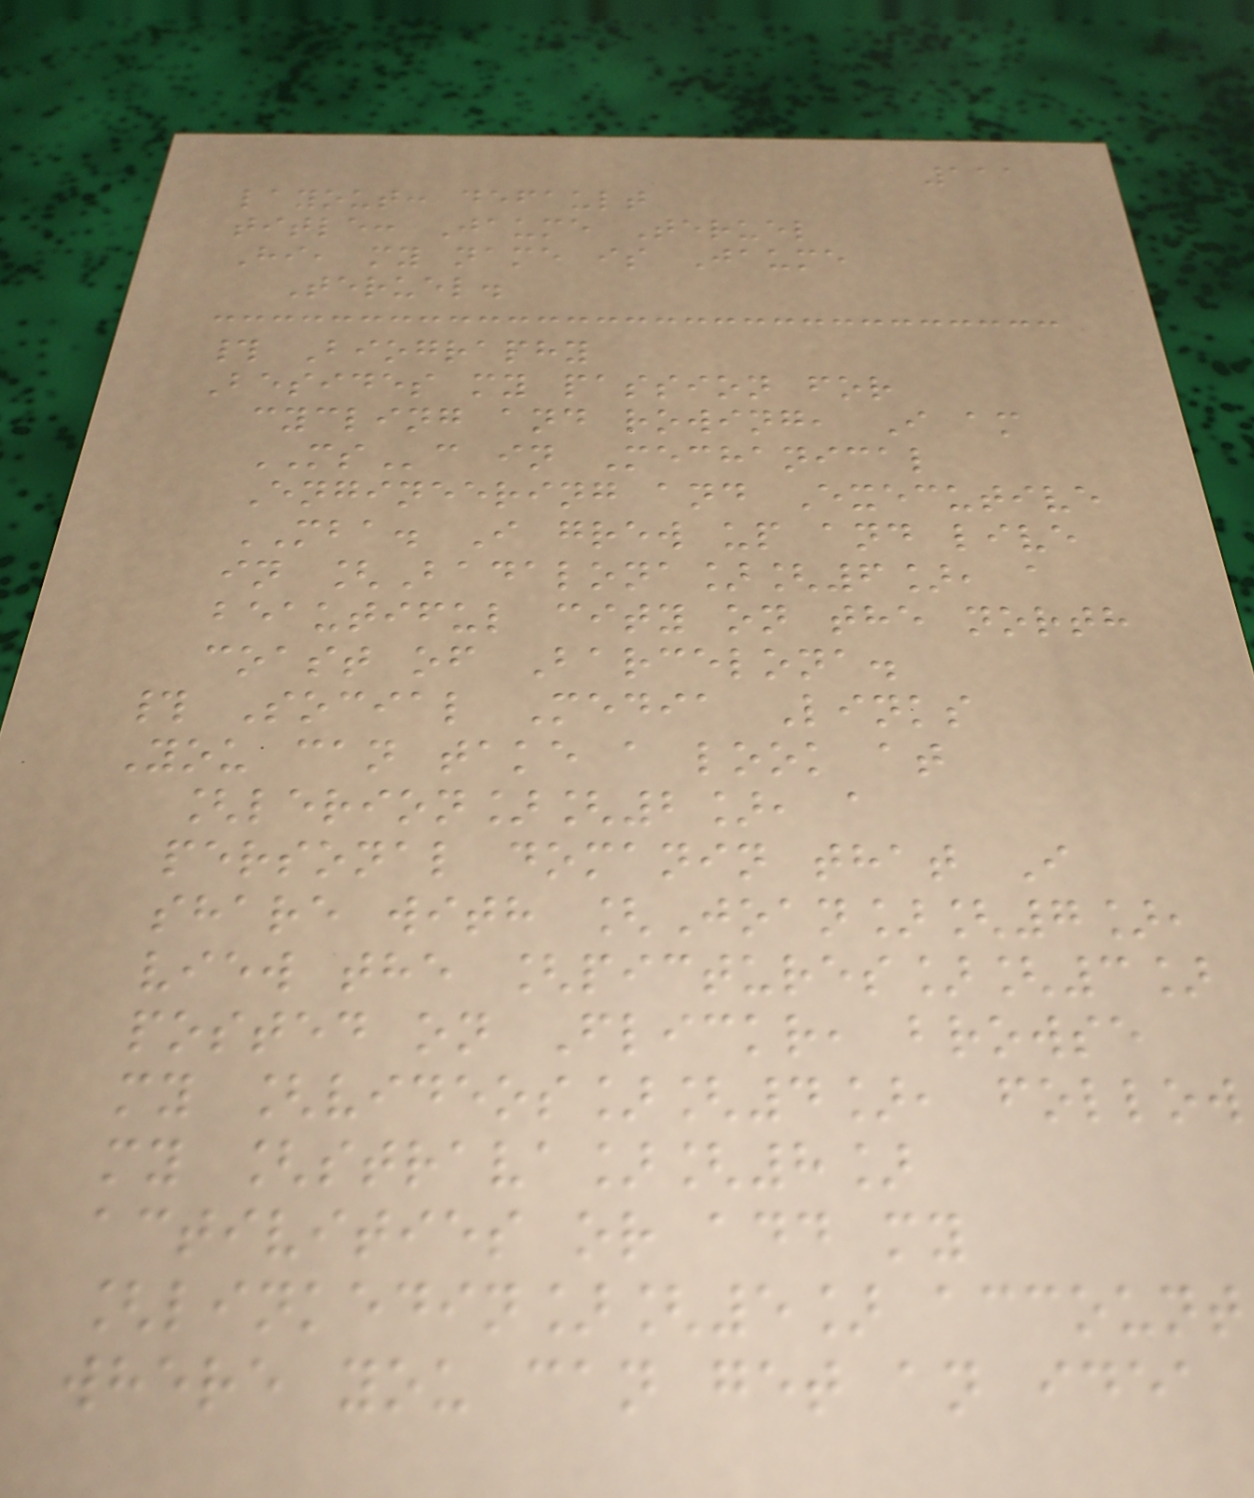111
layout: default
title: Jaume Teruel
Hi, my name is Jaume
Teruel.
# Biography
Besides my passion for
cycling and rowing, I am
MSc in Mechanical
Engineering and Executive
MBA. I grew up and live
in [Badalona][6], a
beautiful city on the north
coast of Barcelona.
# Social Media Links
You can take a look at
[lerion][2], a
personal domanin that I
share with [Joan][7],
view the [pictures][3]
posted on Flickr, browse
my [videos][4], follow
my [strava][8]
activities or add my
[linkedin][5] account
where you can get an idea
